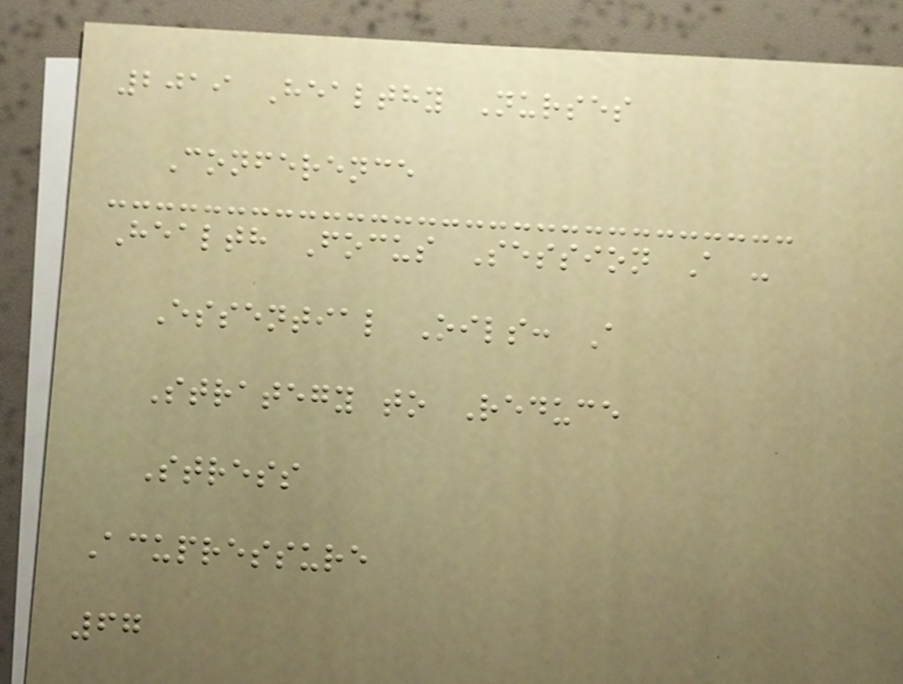2019 Healthy Nurses
Conference
Health Focus Session A -
Essential Oils: A
Strategy to Reduce
Stress
Acupressure
67
